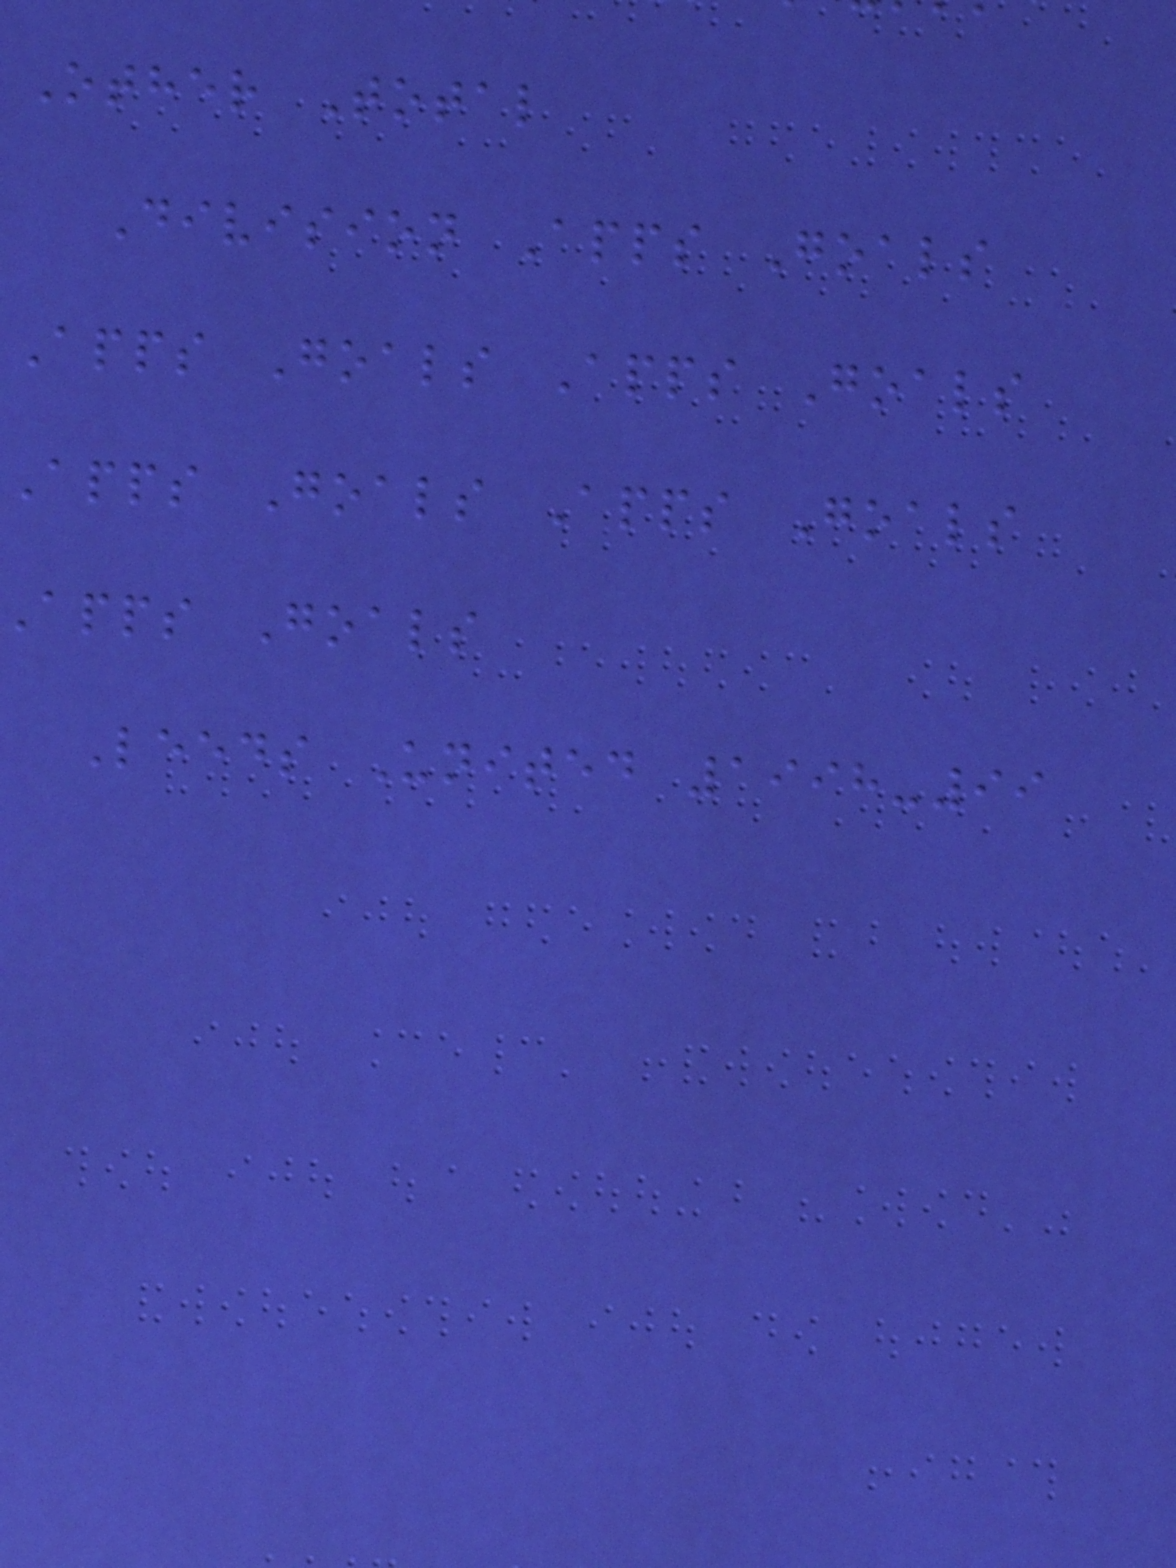Other Total
Division Apps Goals
Apps Goals Apps Goals
Apps Goals Apps Goals
apps Goals
Leeds United 1998-99
